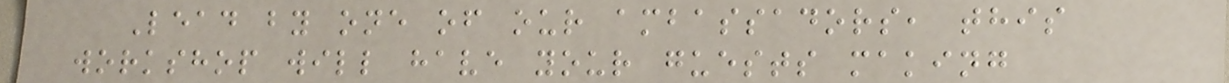Lead by one of our ambassadors, this
workshop will have your guests making
